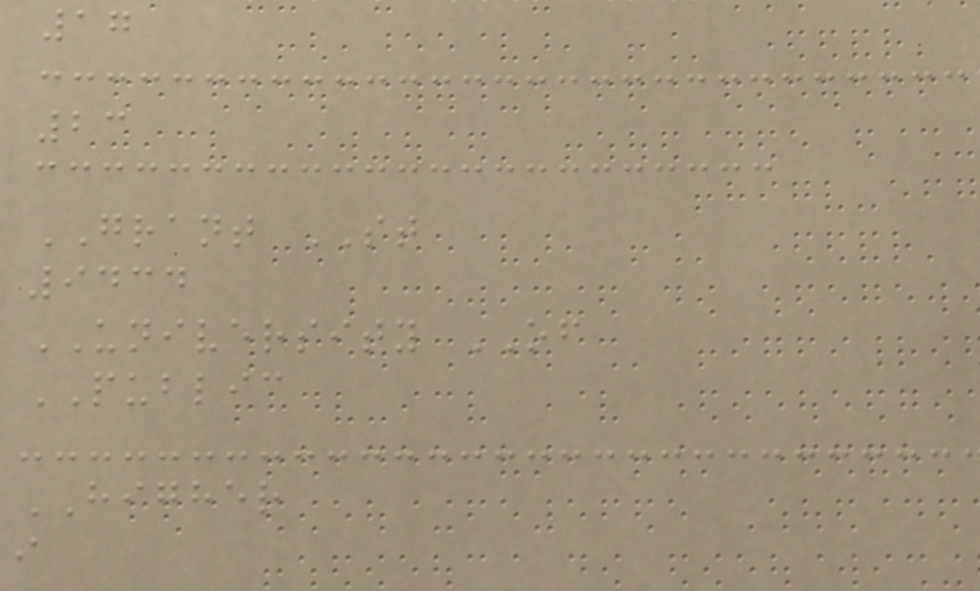17
23
GRANT ST
9434
UNIVERSITY OF
PUBLIC
HIGHER
i
